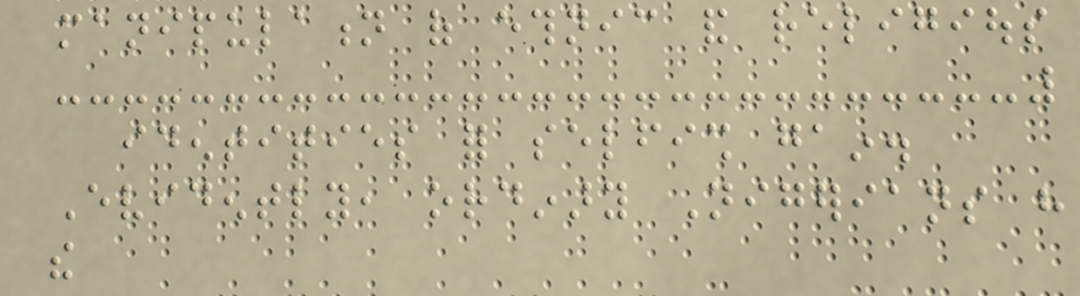manipulation of ethnic and religious
identities for selfish gain.
Evidently, ordinary Nigerians have
the
